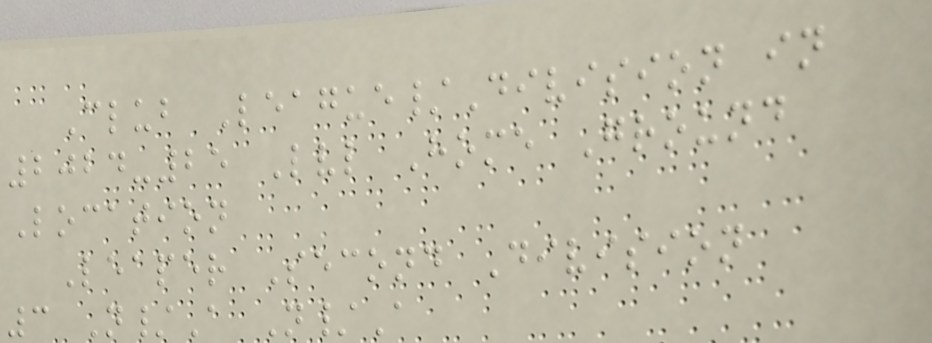Club League/Division in
2024-25 Lvl Home Ground
Location
Leaper Second Division
3 N/A N/A
